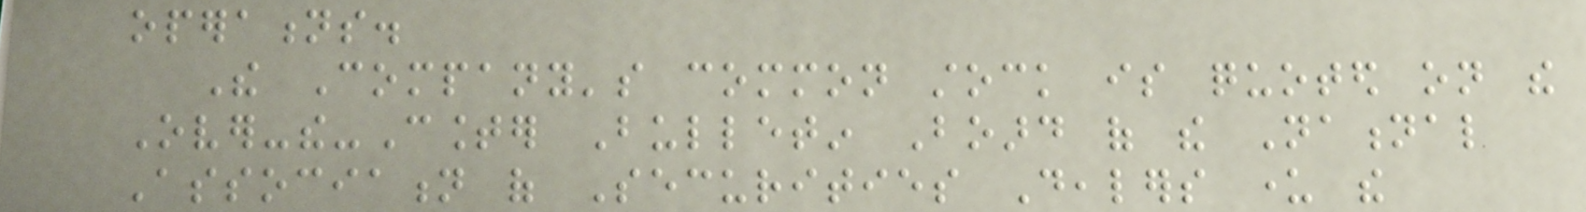operations.
The Company's common stock is quoted on the
Over-the-Counter Bulletin Board of the National
Association of Securities Dealers under the
